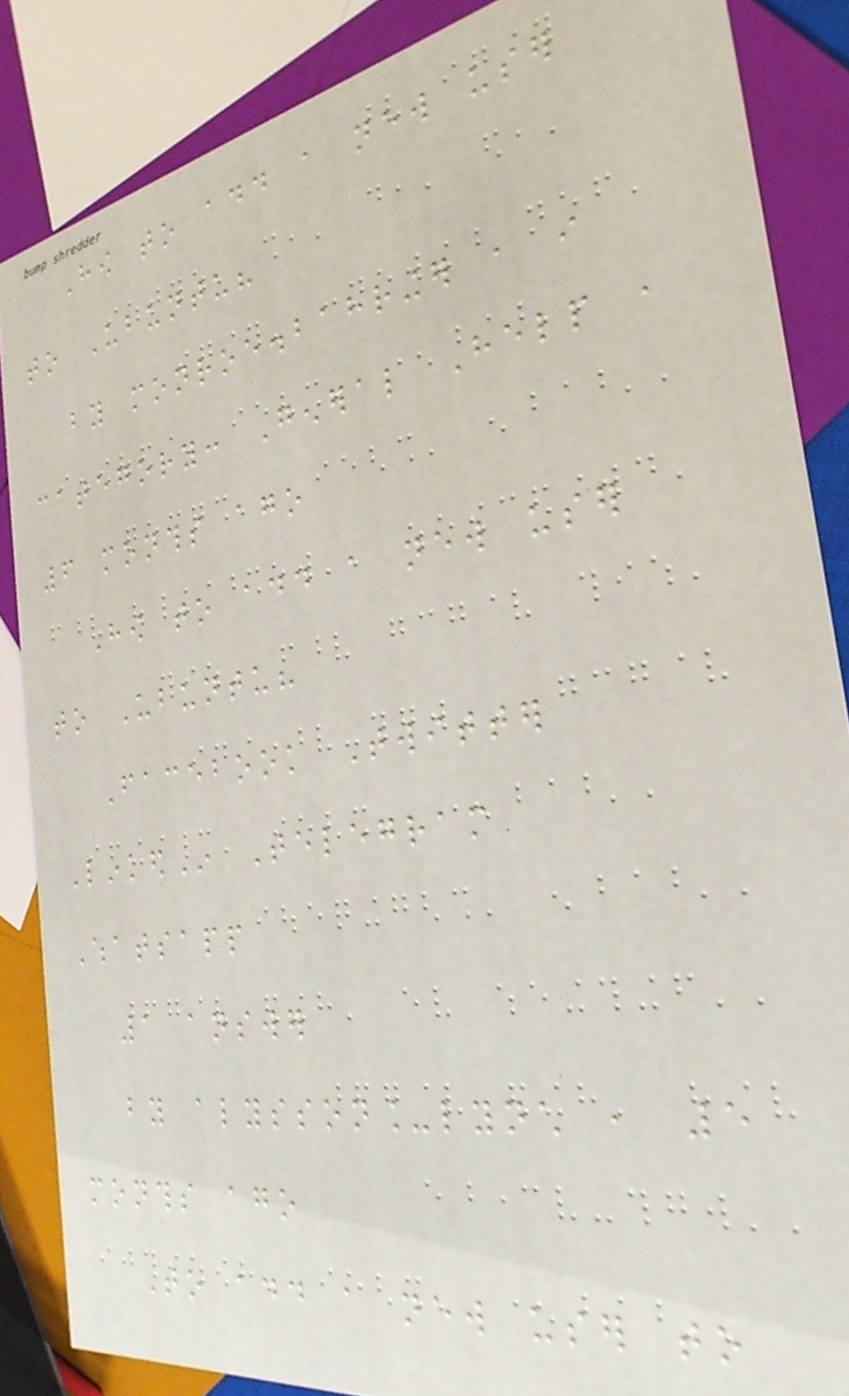How to add a new user
to Ubuntu?
by monroe.bahringer , in
category: General Help ,
6 months ago
How to add a new user
to Ubuntu?
Facebook Twitter
LinkedIn Telegram
Whatsapp
1 answer
by alysson_lynch , 5
months ago
To add a new user to
